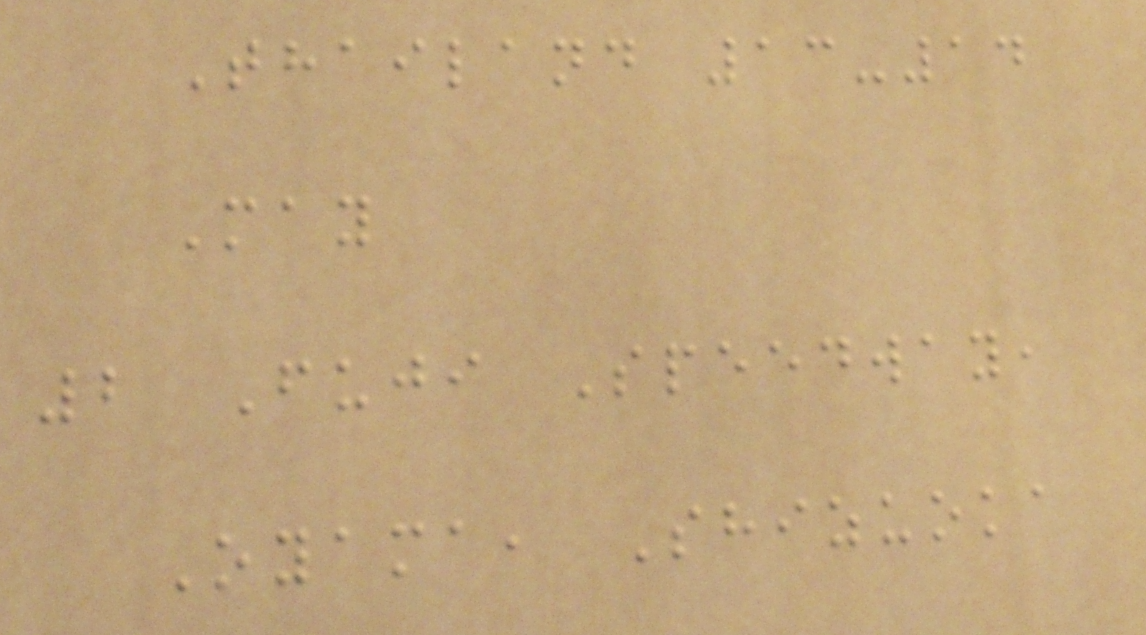Thailand 13-14
May
2 Fuji Speedway,
Oyama, Shizuoka
